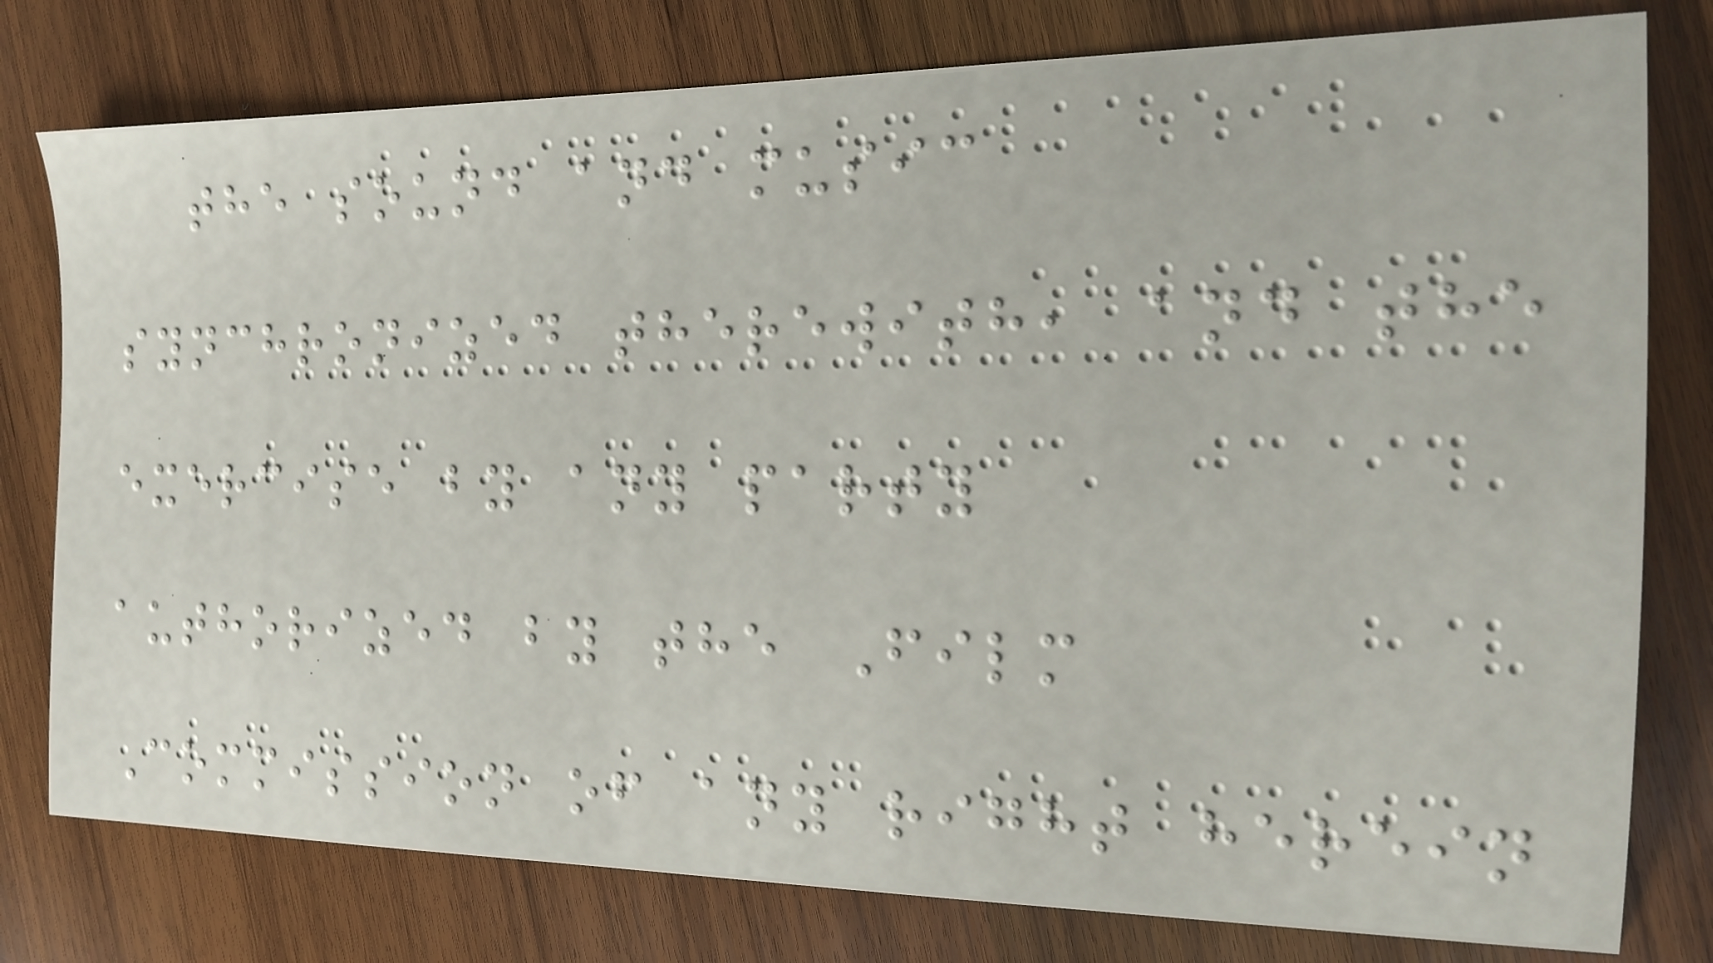the sound and music
synchronized therewith, and the
exercise by any party
authorized by the Film
Commission of any right herein
